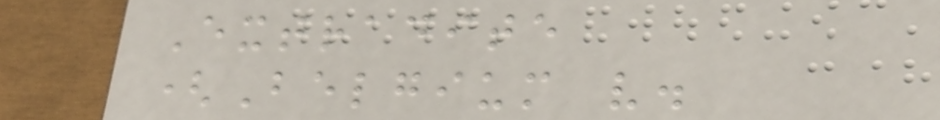Extradite
(Belgium v.
